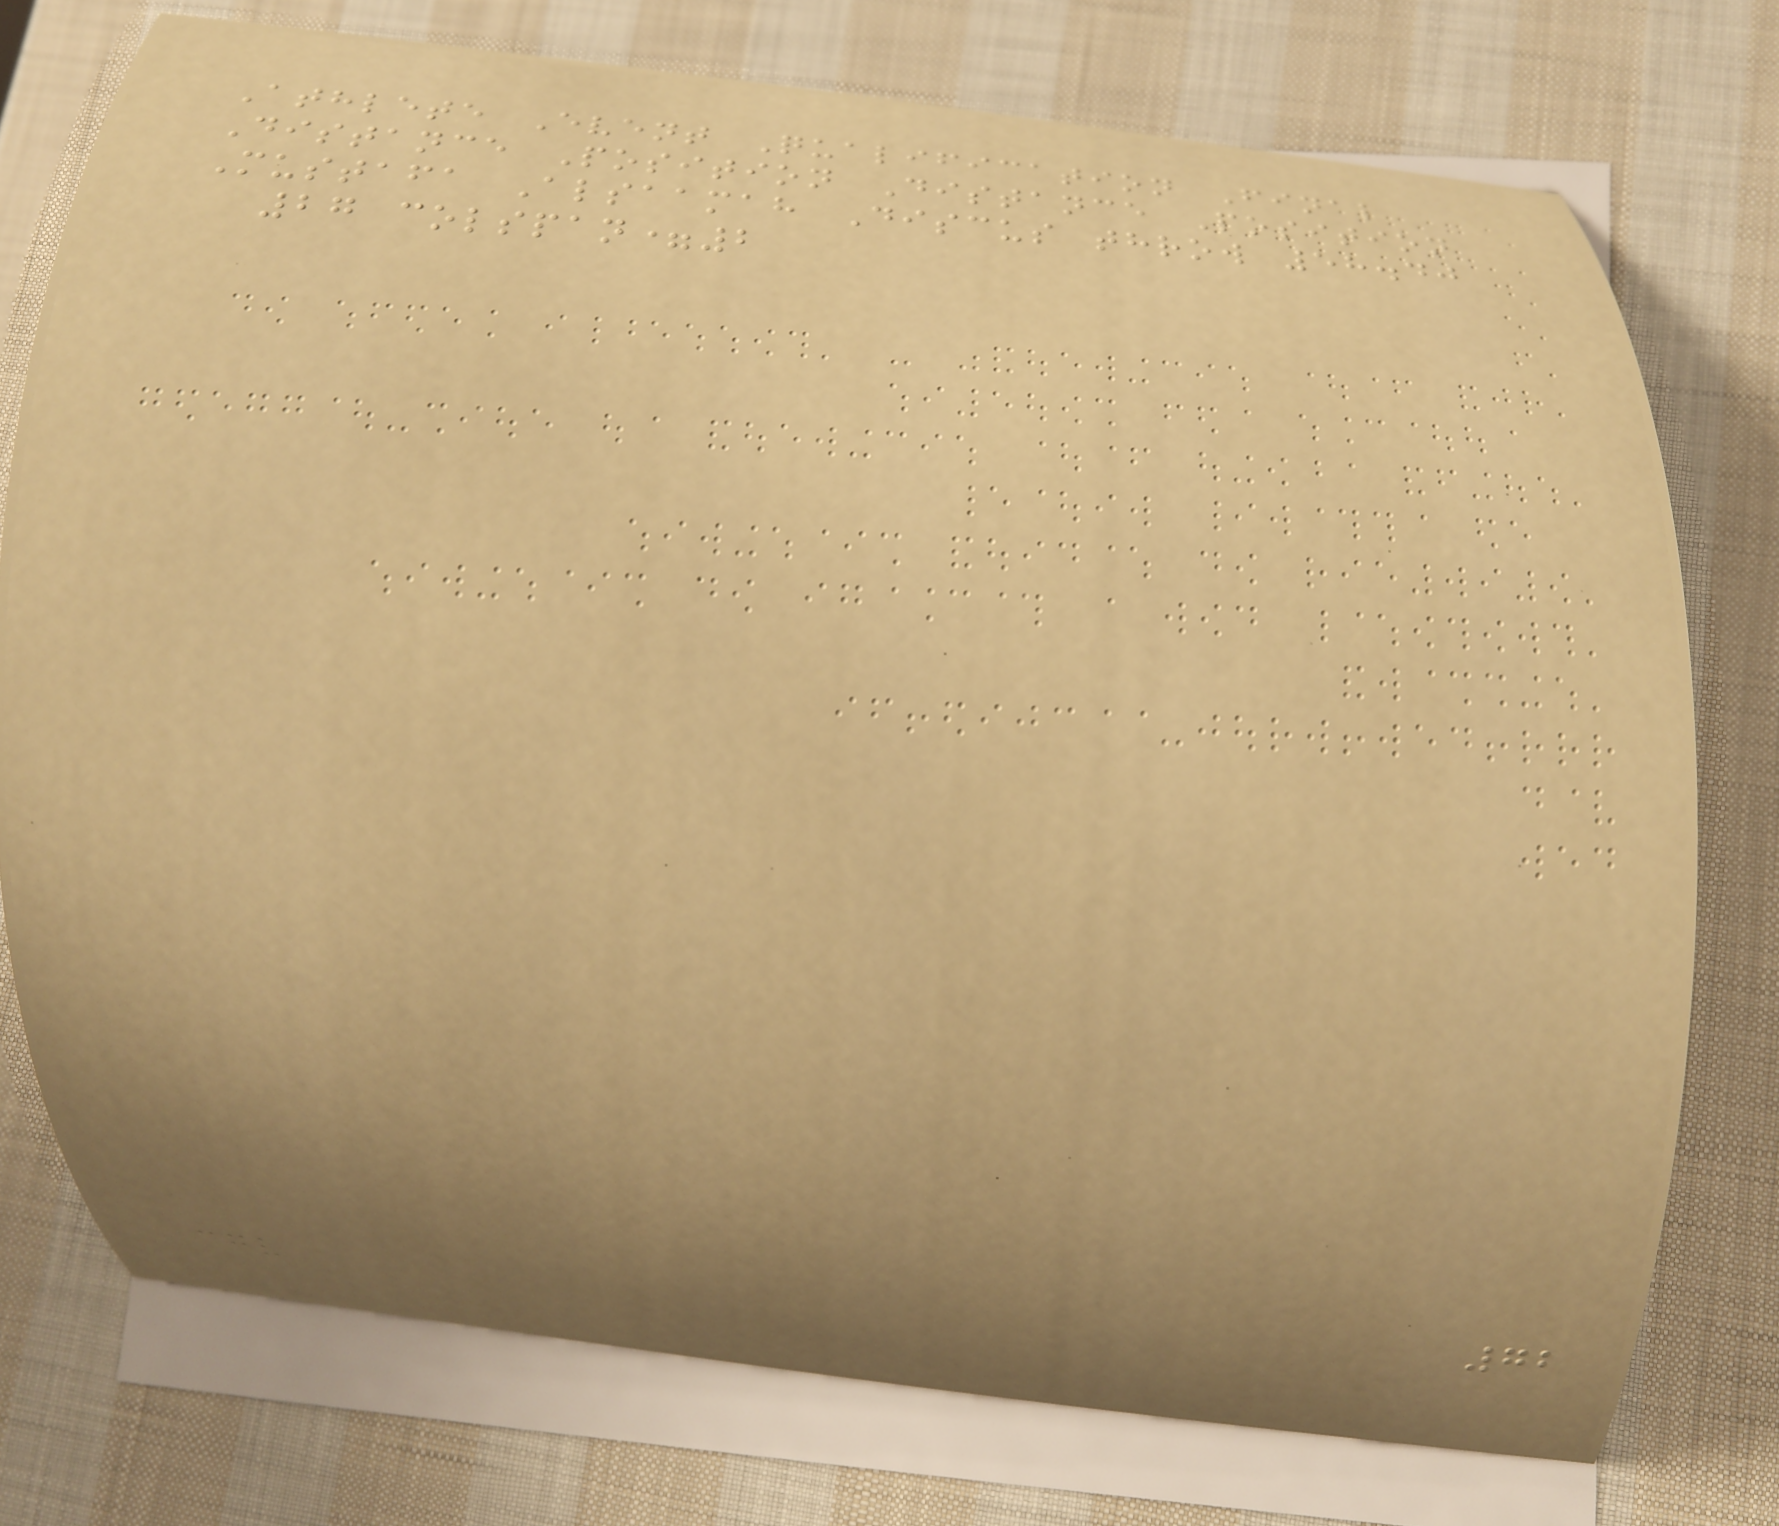Athlete Event Qualification Final
Distance Position Distance Position
Mustafa Alsaamah Discus throw 58.40
27 colspan=2
72
